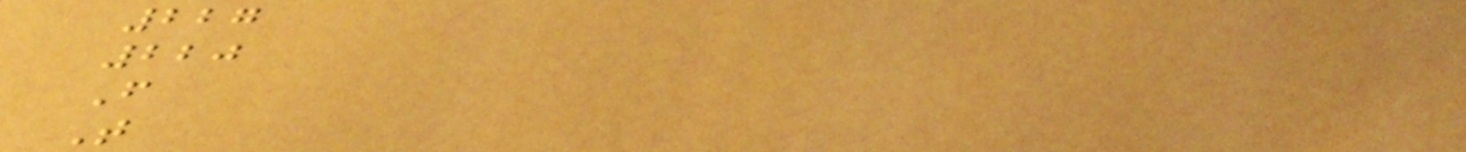227
220
F
T
